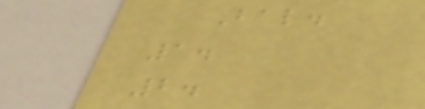Bal.
1.
2.
